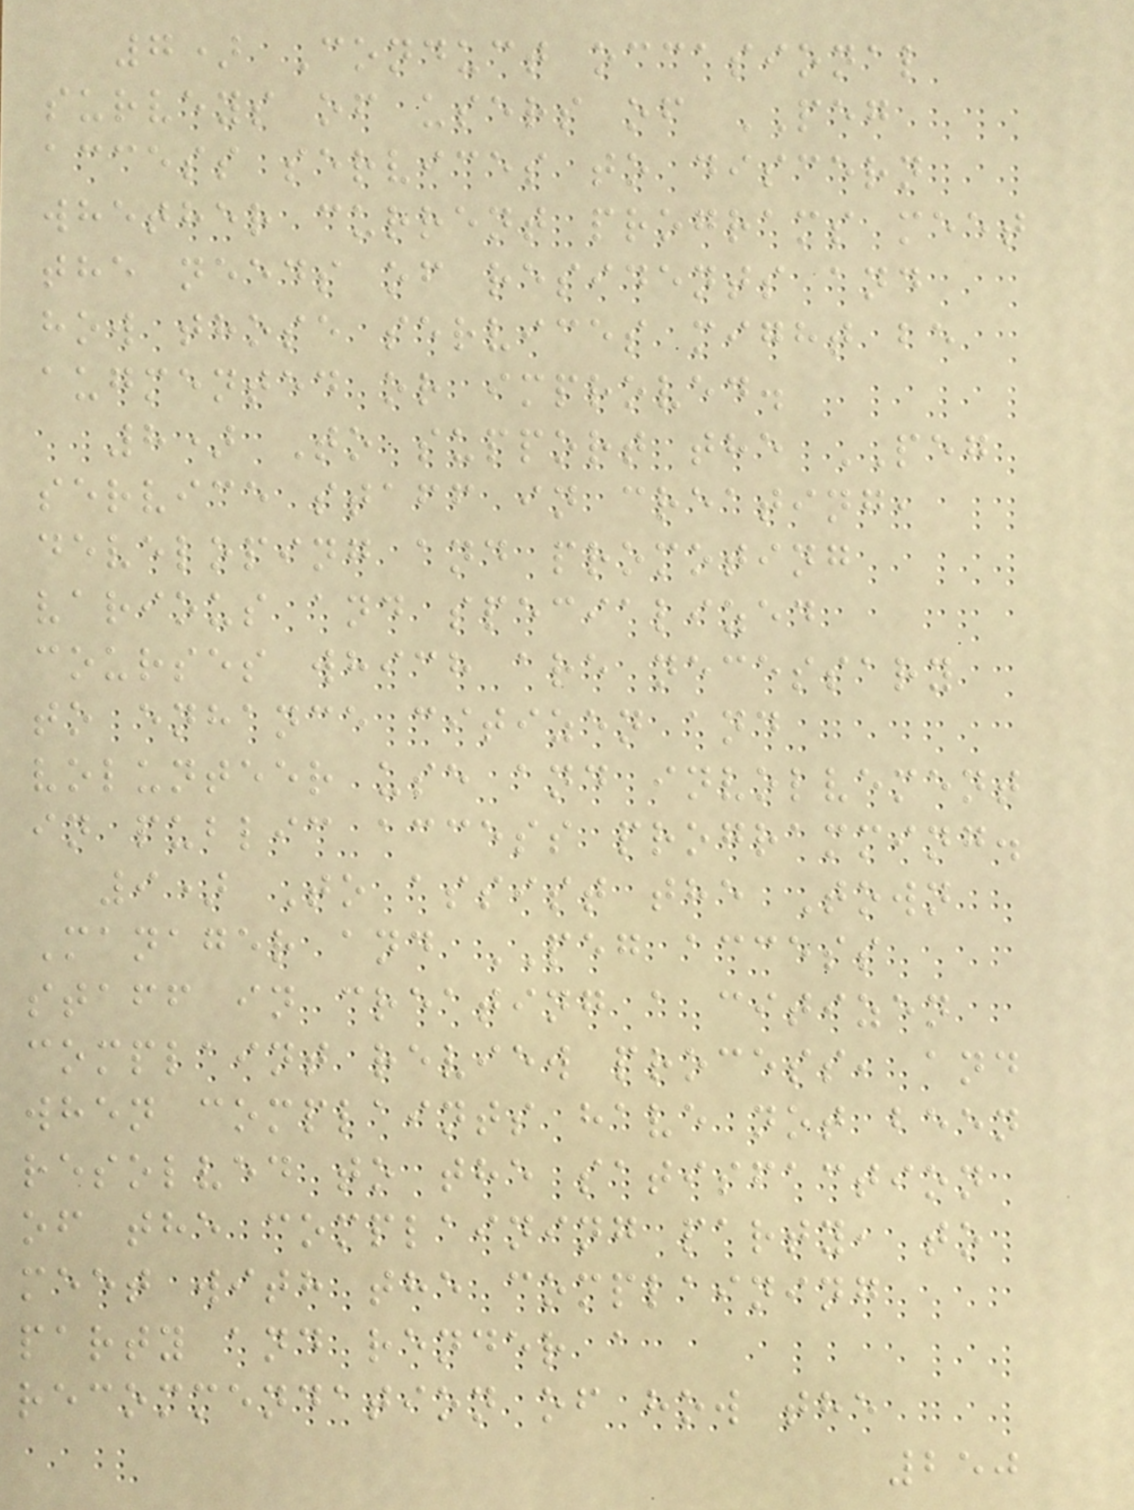7) Conduct occasional
surveys of users of PEG
access services to discern
whether current programs meet
the needs of residents and
how those services might be
augmented or improved.
8) To support the PEG
service staff in creating,
developing and promoting
various and specialized
courses which are necessary
to enhance citizen and
volunteer use and involvement
in public access programming.
9) To assist the Town
Manager and PEG access
staff in creating a citizen
complaint review process, and
when complaints have not been
resolved to the satisfaction
of the complaining party, to
meet with the complaining
party and render a
recommendation of how the
250
